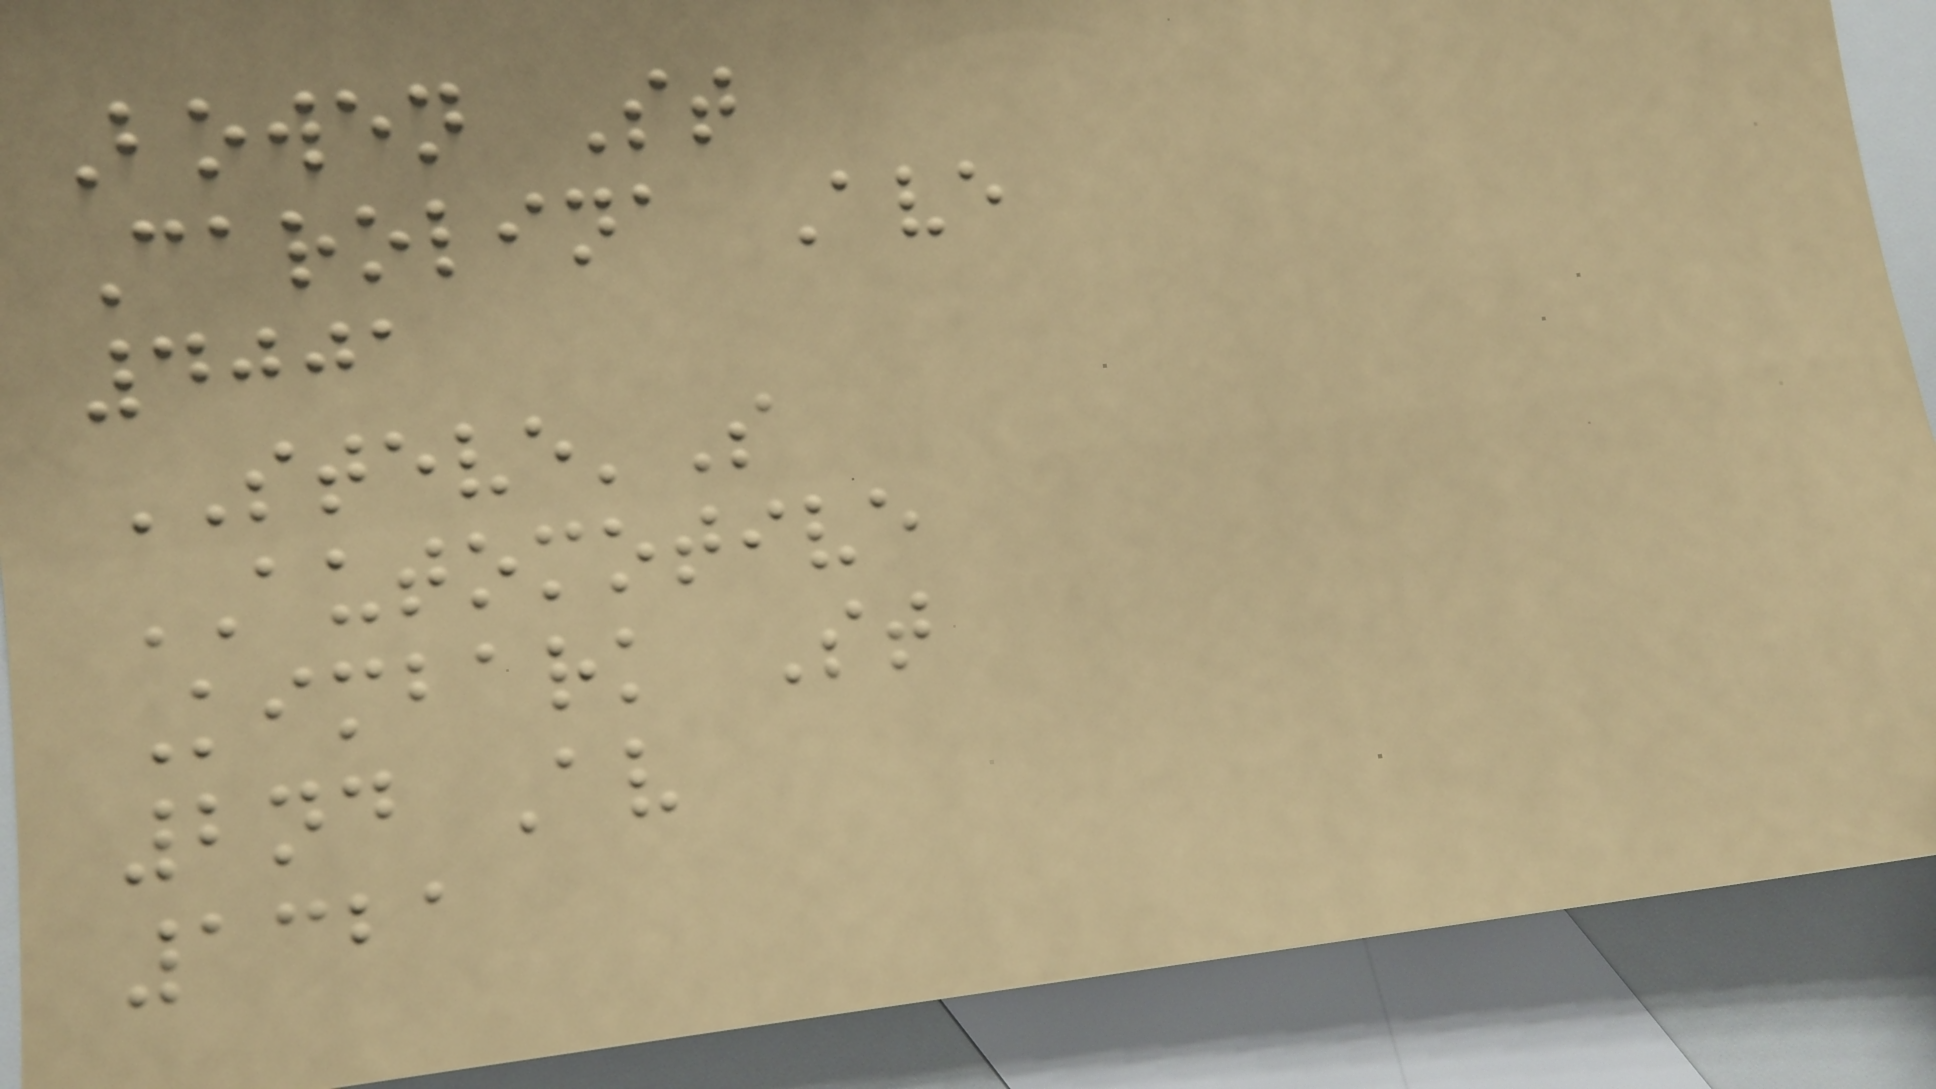Bowen St
Carolina Ave
4001
STEVE'S
AUTOMOTIVE
Kimbark St
2nd Av
1321
